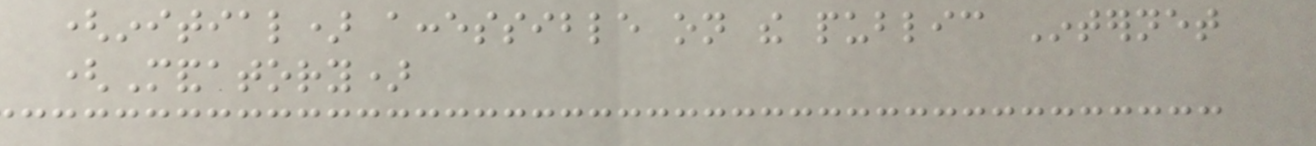(initial) accessible on the public Internet
(Mandatory)
